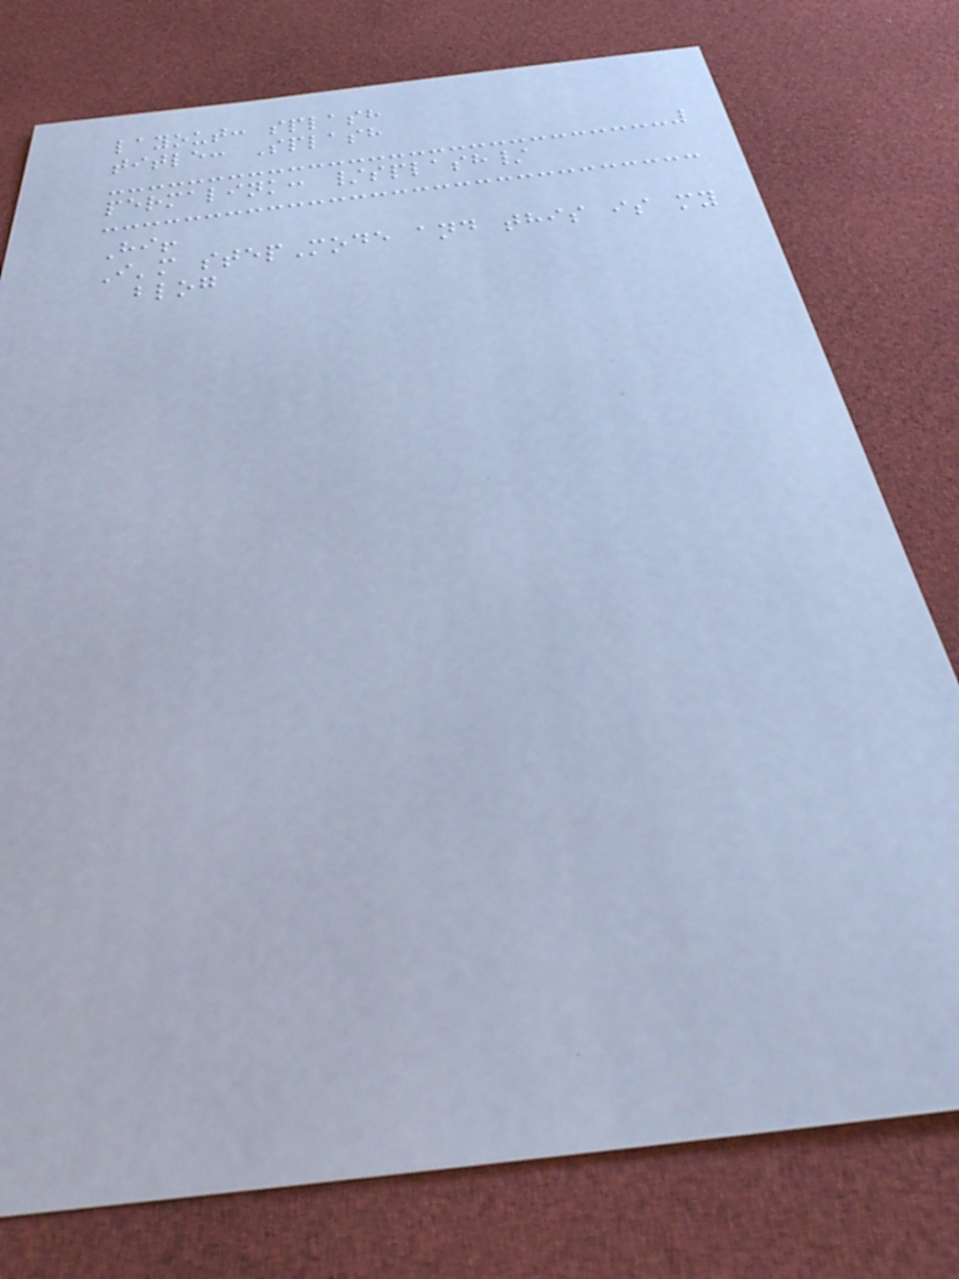layout: splash
title: Splash
permalink: /splash/
Hi!
I'm stepMode and this is my
blog
